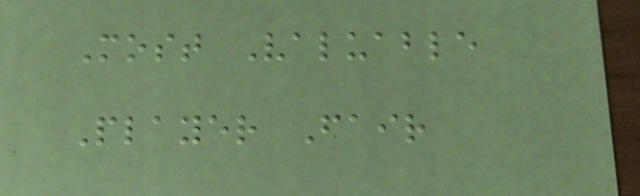Most Valuable
Player Fair
